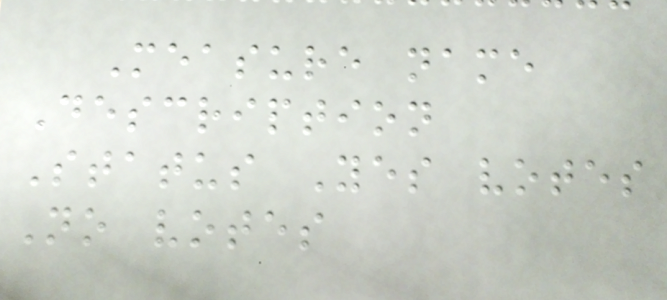Measure name
Description
Status Yes votes
No votes
